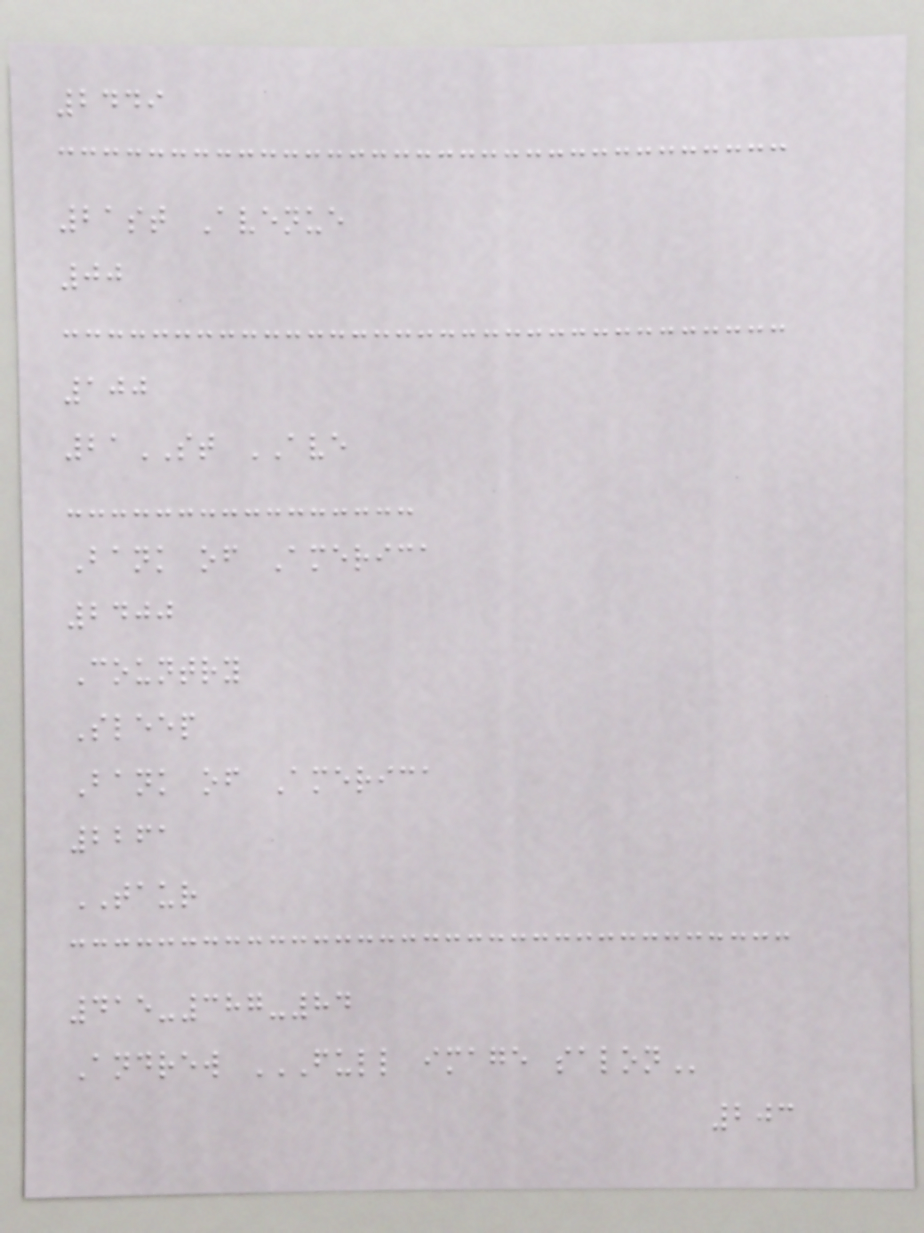2449
21st Avenue
00
100
21ST AVE
Bank of America
2400
Country
Sleep
Bank of America
2261
TAUR
415-387-84
Andrew FULL IMAGE SALON
203
